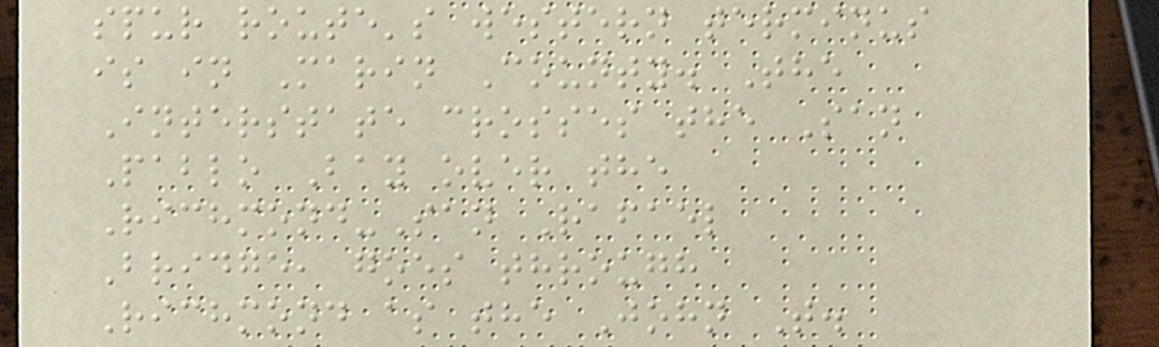spur route's western terminus
is in Marin County. The
Interstate crosses the San
Pablo Bay over the
Richmond-San Rafael
Bridge, goes through
Richmond as the John T.
